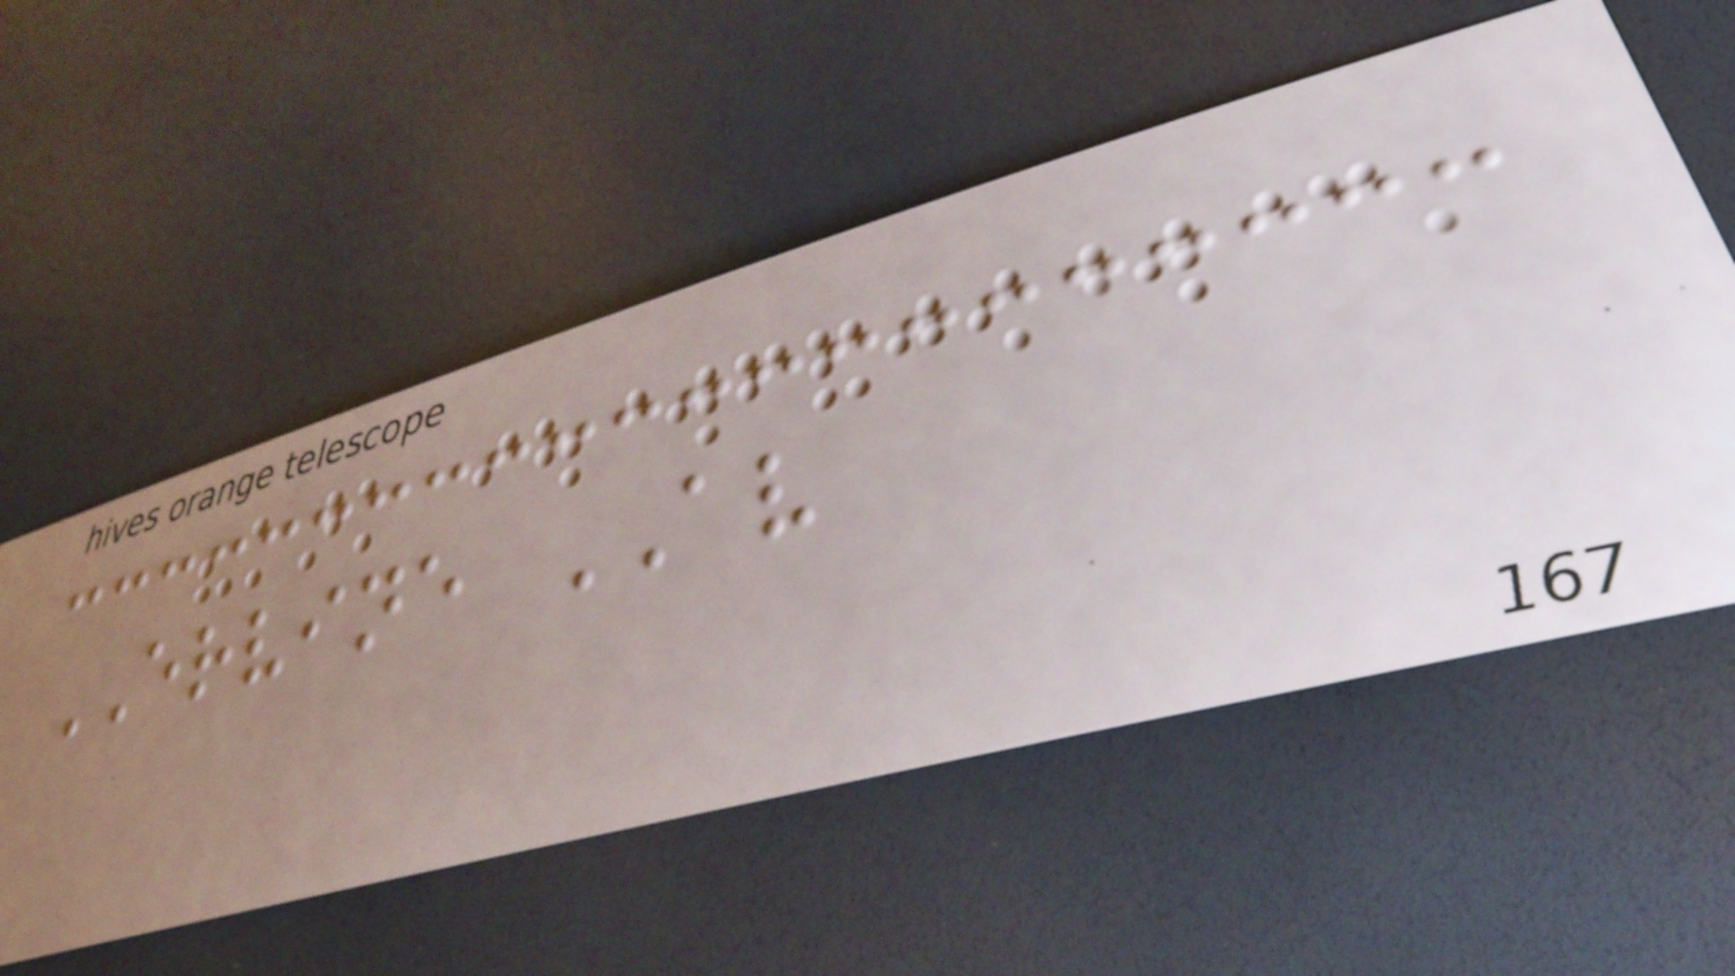ERVINE AV
